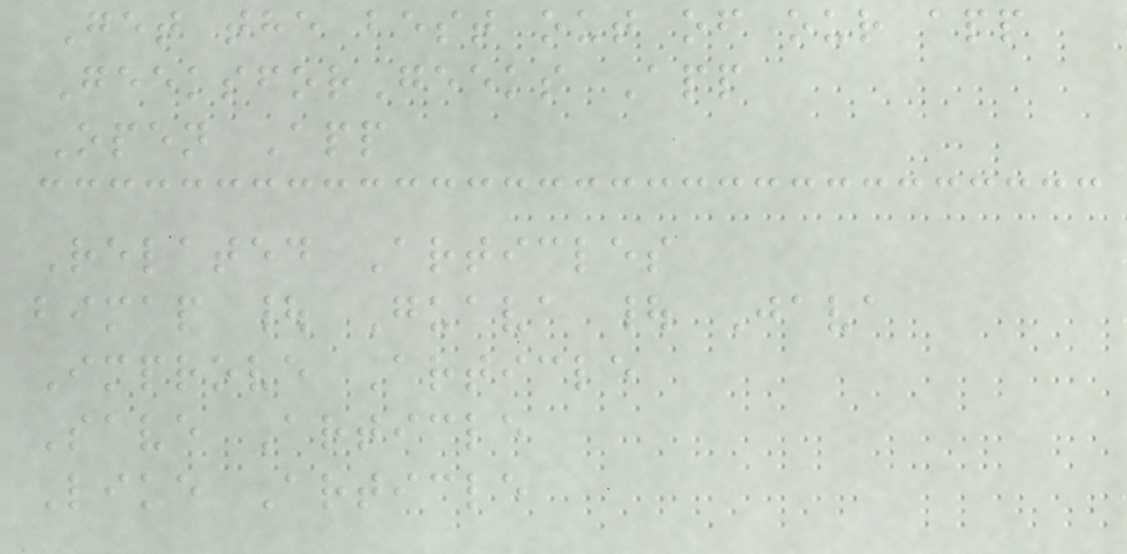Get the best out of our app
GeeksforGeeks App
Open App
Related Articles
bimap | Guava | Java
Improve Article
Save Article
Like Article
